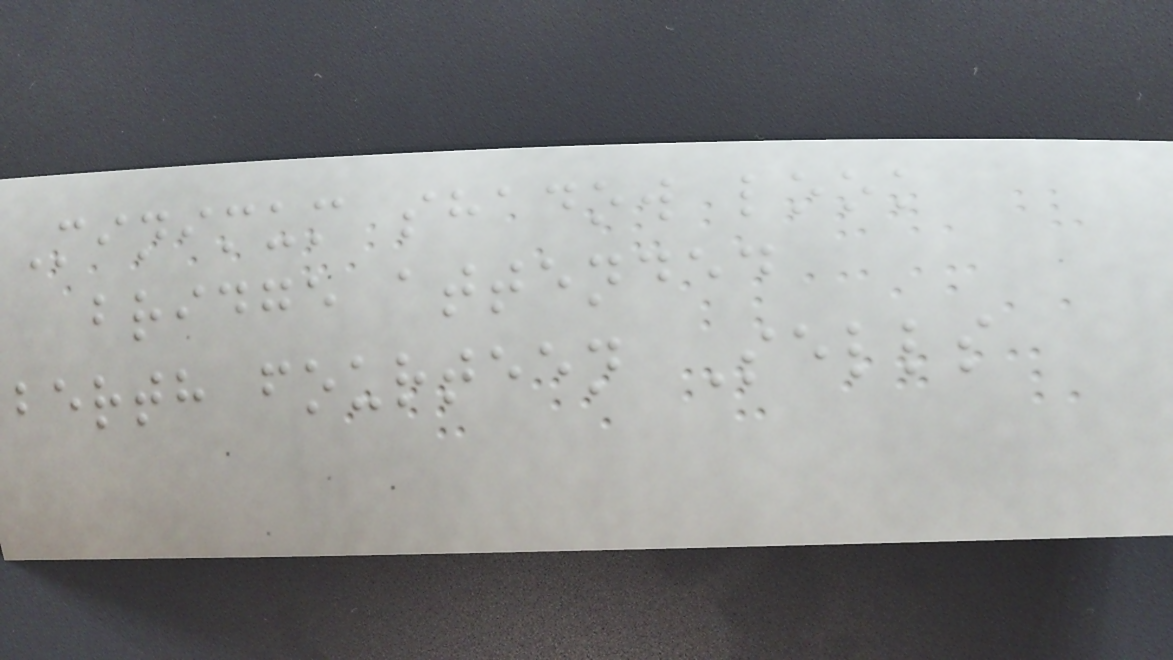Minimum shadow look
bridge attended
berth fourteen Sells
